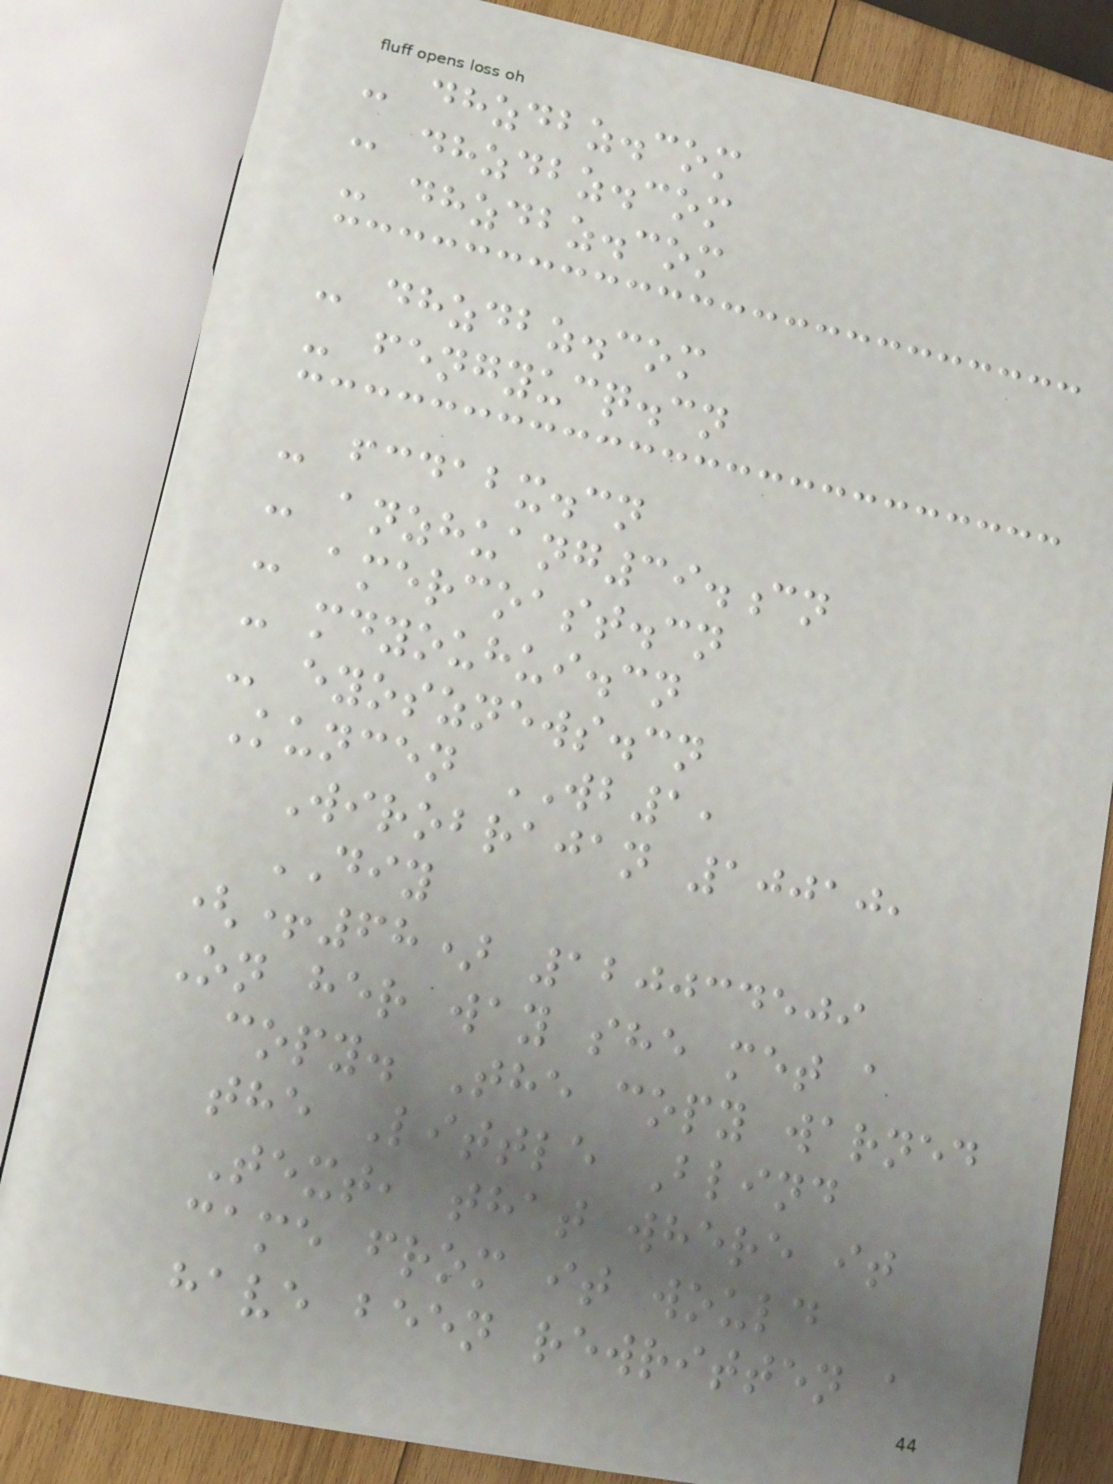- dhzdbz.com
- dhzdbz.com
- dhzdbz.com
- dhzdbz.com
- fengyucq.cn
- fcdabx.cn
- anzhuang39.cn
- amercoast.cn
- mdyouhui.cn
- eyosznews.cn
Kuncen WB1,
Wirobrajan 10010,
DIY
(+68) 120034509
On her way she met a
copy. The copy warned
the Little Blind
Text, that where it
came from it would
have been rewritten a
